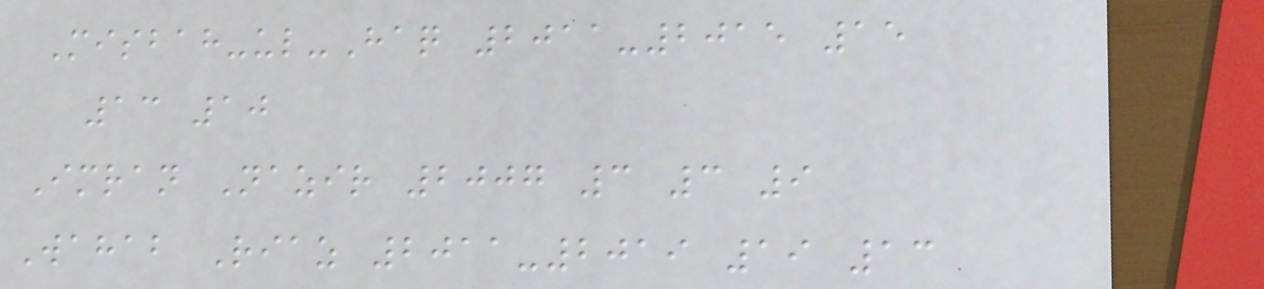Misbah-ul-Haq 2011-2015 15
13 10
Imran Nazir 2007 3 3 9
Wahab Riaz 2011-2019 19 13
